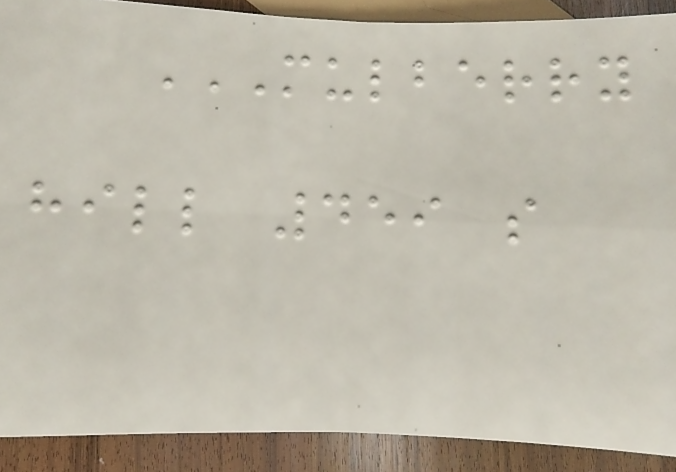MULBERRY
HILL 459 S
